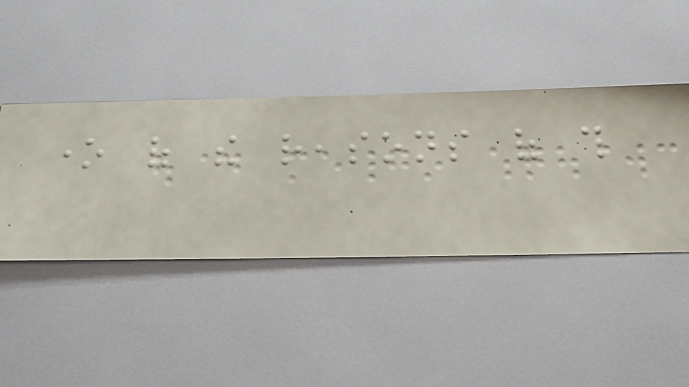one of the reasons of this
